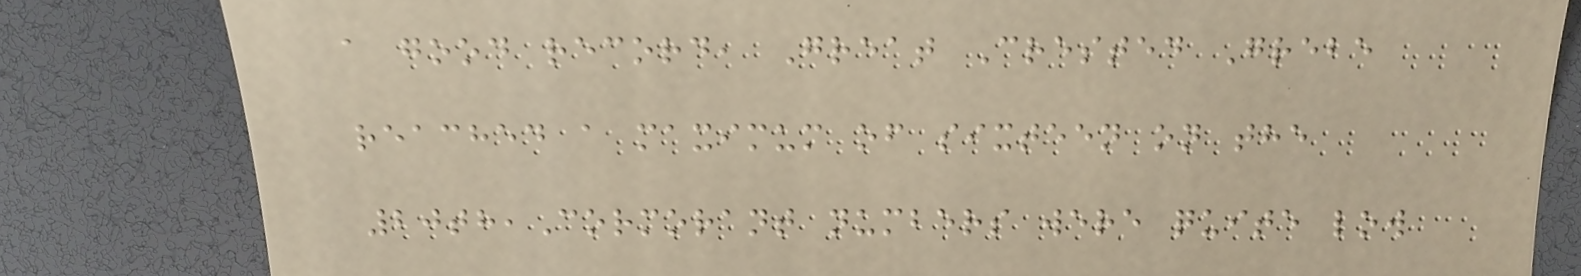a good record, Great Crested Grebe
reached a maximum of sixteen on the
20th,Cormorant numbers were quite low
